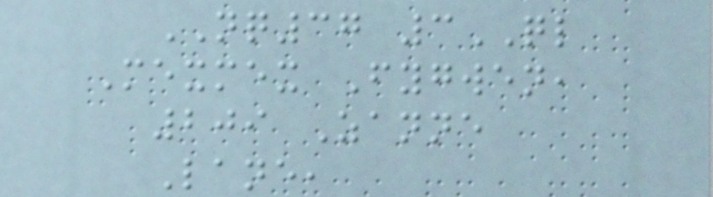NQ37 3QL
Mexmex Fygwen,
209 Zanne
Lane,
